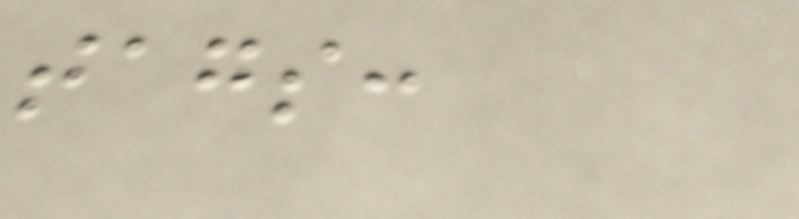tags:
